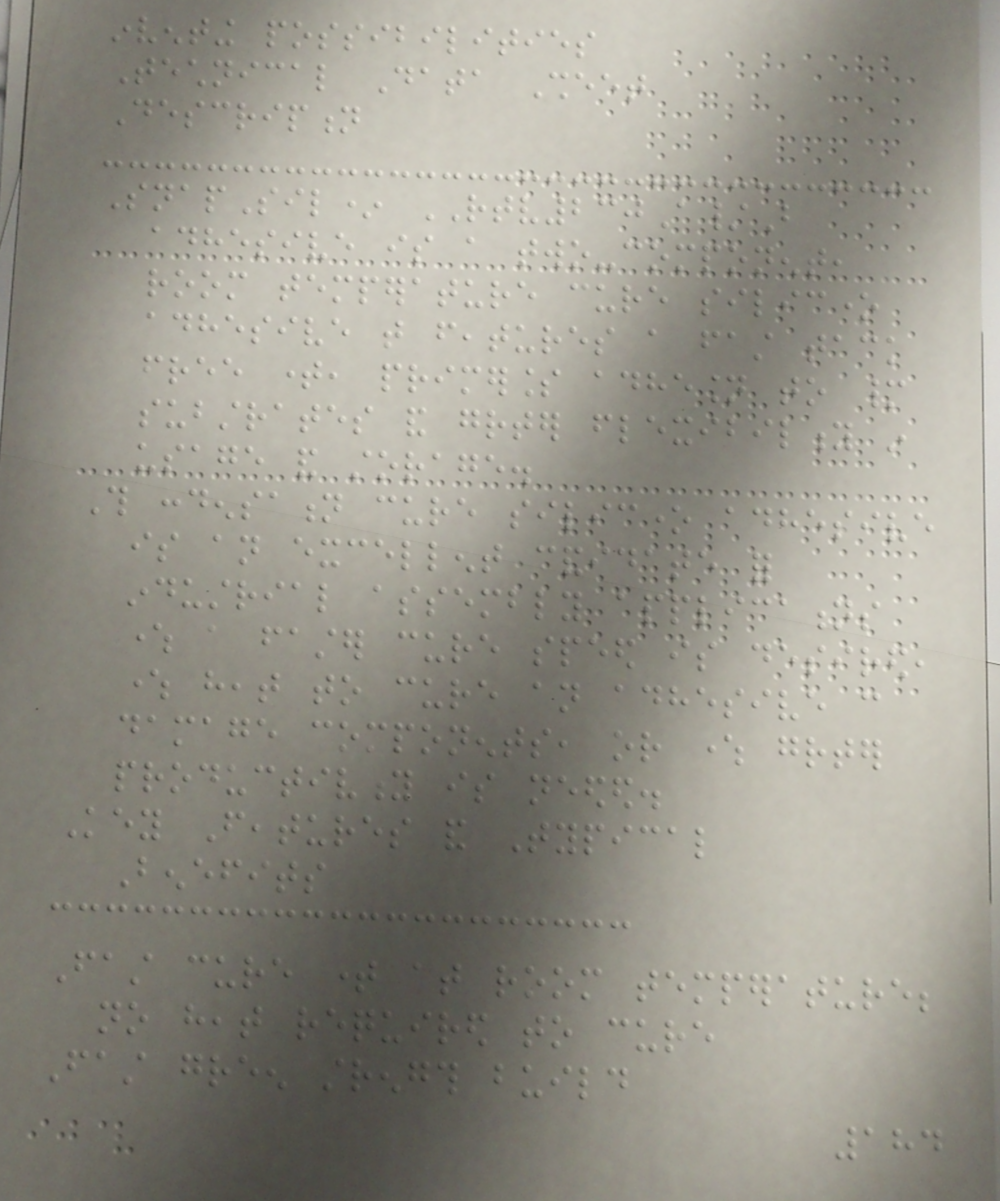inventing possibilities
Technical Data Sheet
Description
SnapSil* RTV230A/B
adhesive is a two-component,
room temperature cure silicone
adhesive that features a fast tack
free time, primerless adhesion to many
substrates and greater flexibility in
usage and storage.
This condensation cure silicone adhesive
is an excellent candidate for
industrial assembly applications
where a faster cure speed is desired,
where heat to cure an adhesive can
damage components, or where greater
productivity is needed.
Key Features and Typical
Benefits
Fast cure time at room temperature;
no heat required to cure
Fast green strength build
184
